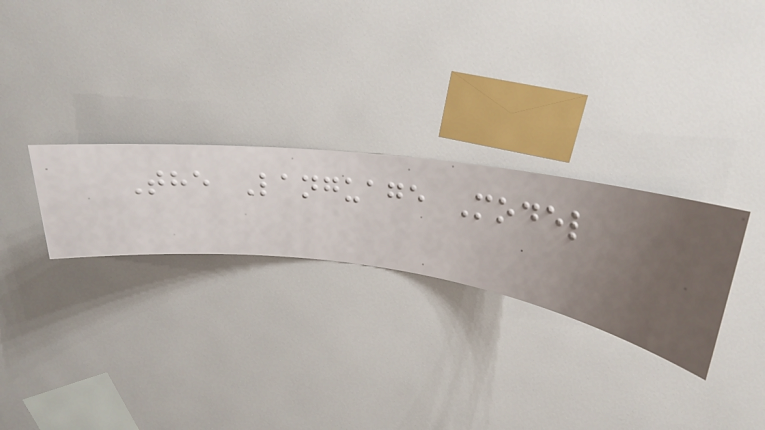The Language Model
